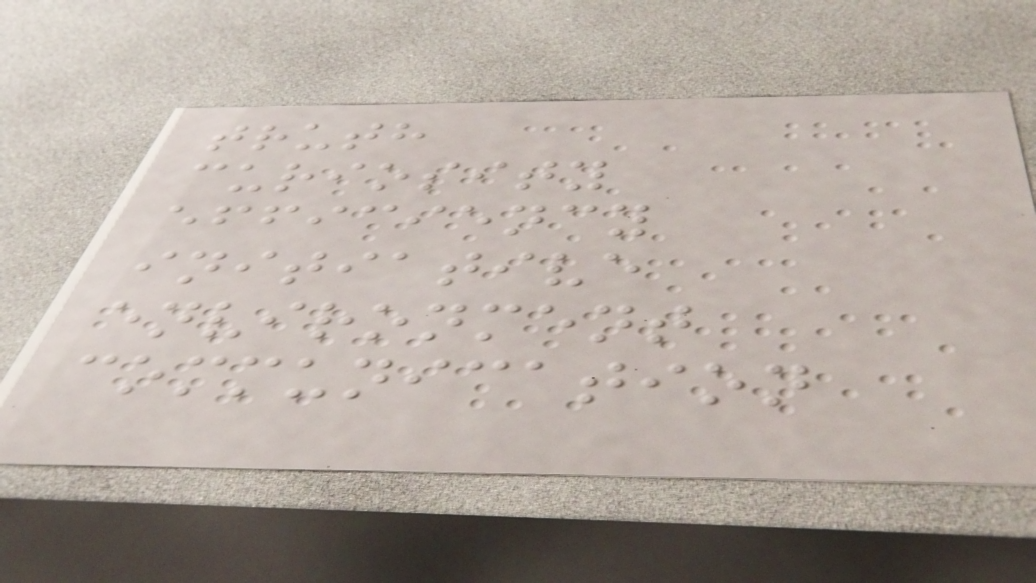truth
curiosity
efficiency
initiative
environment
communication
